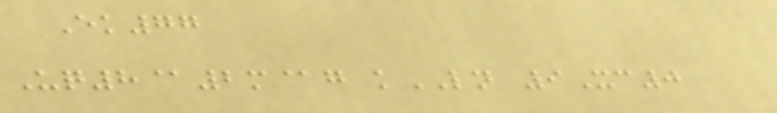Ek77
Uq8@2m@g kLN 9Xc0
